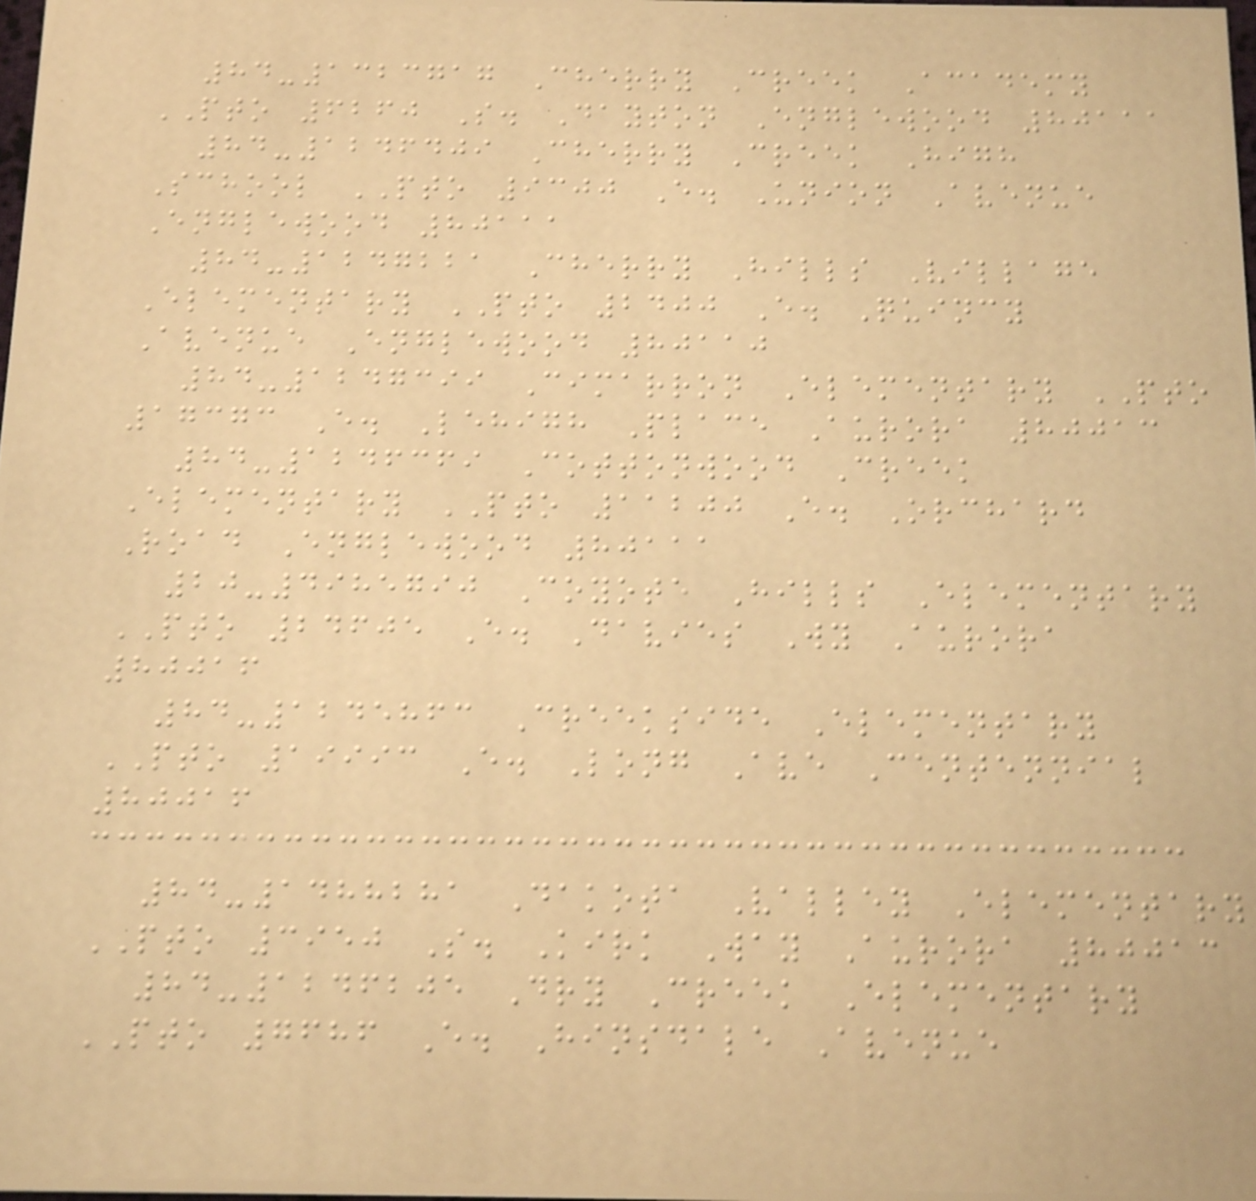84-1323717 Cherry Creek Academy
PTO 6260 S. Dayton Englewood 80111
84-1246409 Cherry Creek High
School PTO 9300 E. Union Avenue
Englewood 80111
84-1247221 Cherry Hills Village
Elementary PTO 2400 E. Quincy
Avenue Englewood 80110
84-1247399 Cimarron Elementary PTO
17373 E. Lehigh Place Aurora 80013
84-1246369 Cottonwood Creek
Elementary PTO 11200 E. Orchard
Road Englewood 80111
20-4985790 Coyote Hills Elementary
PTO 24605 E. Davies Wy Aurora
80016
84-1245863 Creekside Elementary
PTO 19993 E. Long Ave Centennial
80016
84-1488281 Dakota Valley Elementary
PTO 3950 S. Kirk Way Aurora 80013
84-1246205 Dry Creek Elementary
PTO 7686 E. Hinsdale Avenue
